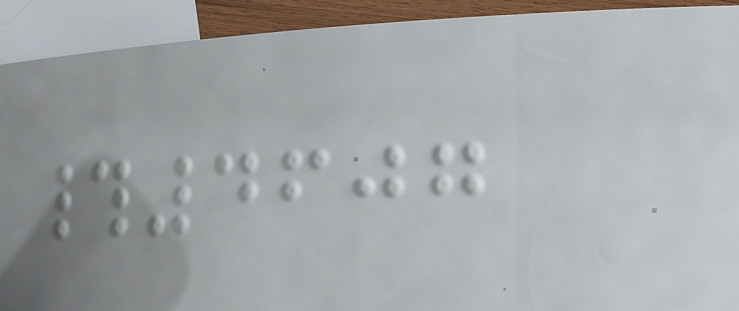#4607
